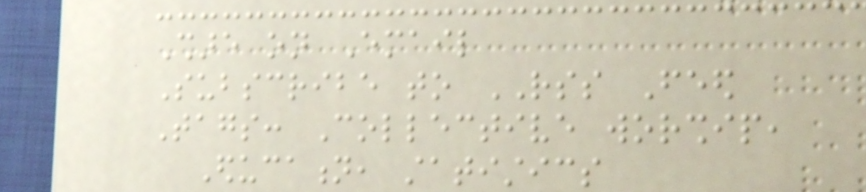Share on Email
Subscribe to RSS Feed
Tags: Collective worship,
Education, statistics
